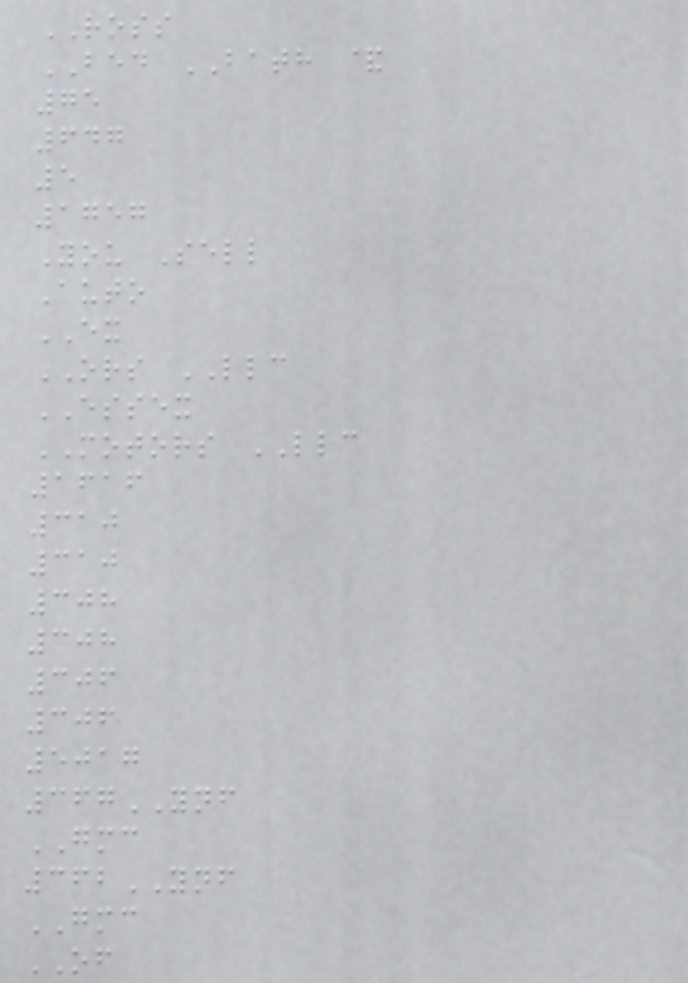ROSS
BED BATH &
75
647
5
1757
You Sell
Auto
EX
ORS LLC
ESSEX
MOTORS LLC
1616
310
310
308
308
306
306
5017
367YNF
GMC
362YNF
GMC
OF
